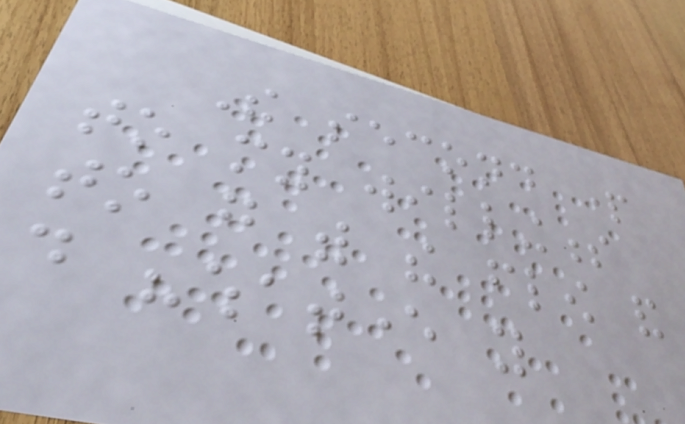The second part
to my willingness
to go with the flow and
do "whatever you
